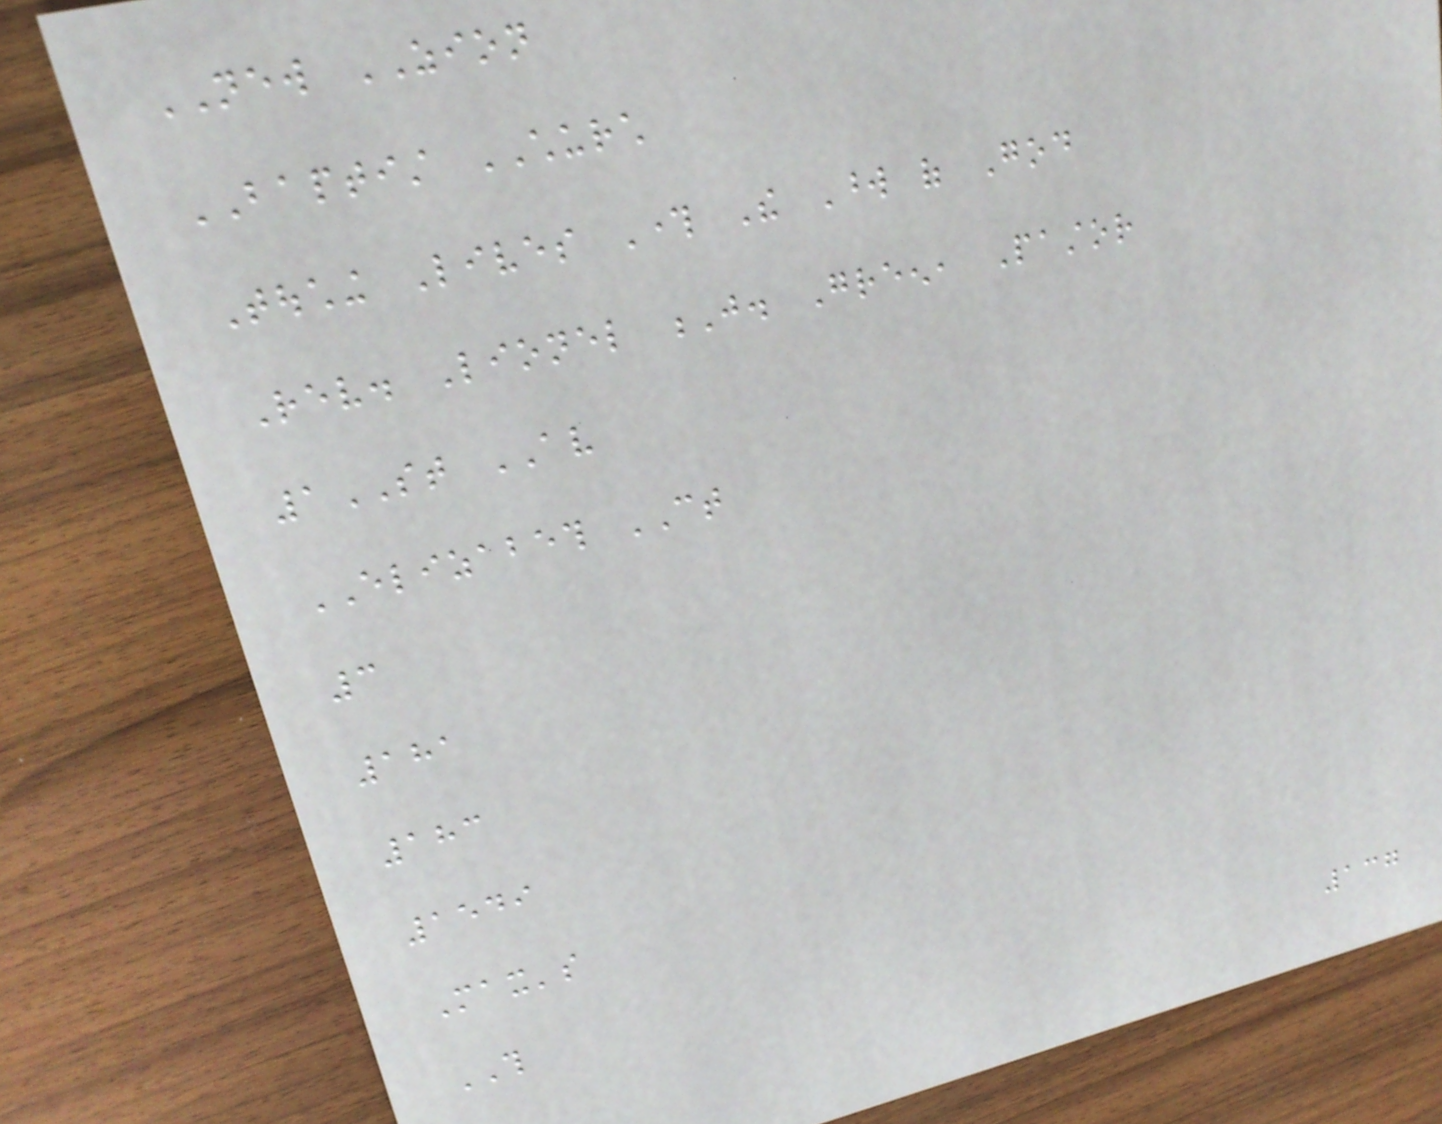NEW ZION
BAPTIST CHURCH
Touching Lives Through The Word of God
Rev. Lionel J. Green, Pastor
1ST AV
ELIZABETH CT
3
181
183
1549
Max's
THIS
137
